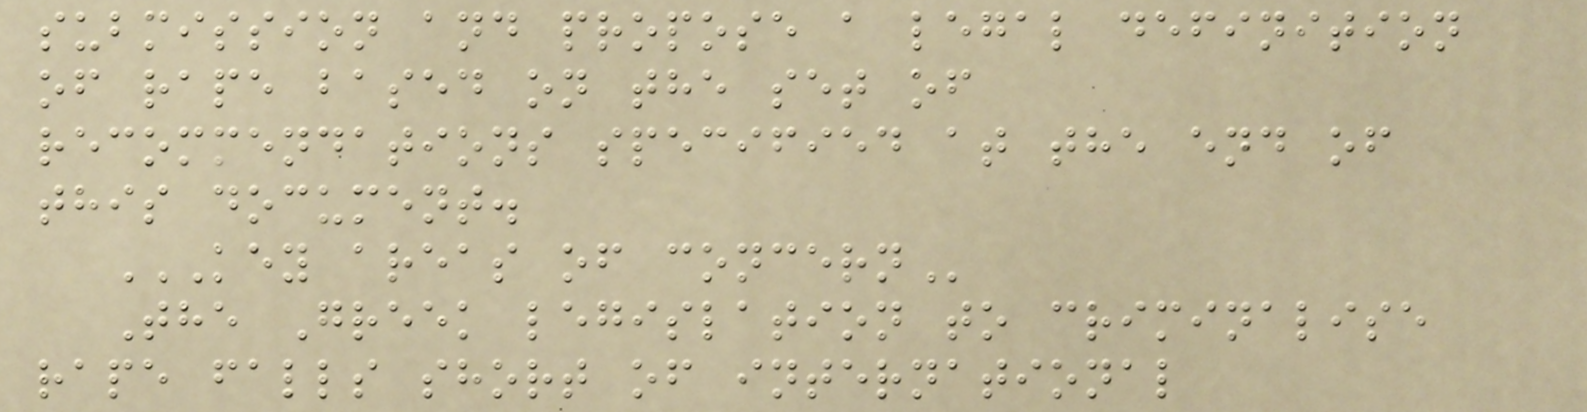submission and propose a legal definition
of rape based on the set of
recommendations specified at the end of
this document.
KEY AREAS OF CONCERN
The Greek legislation to criminalise
rape falls short of international
